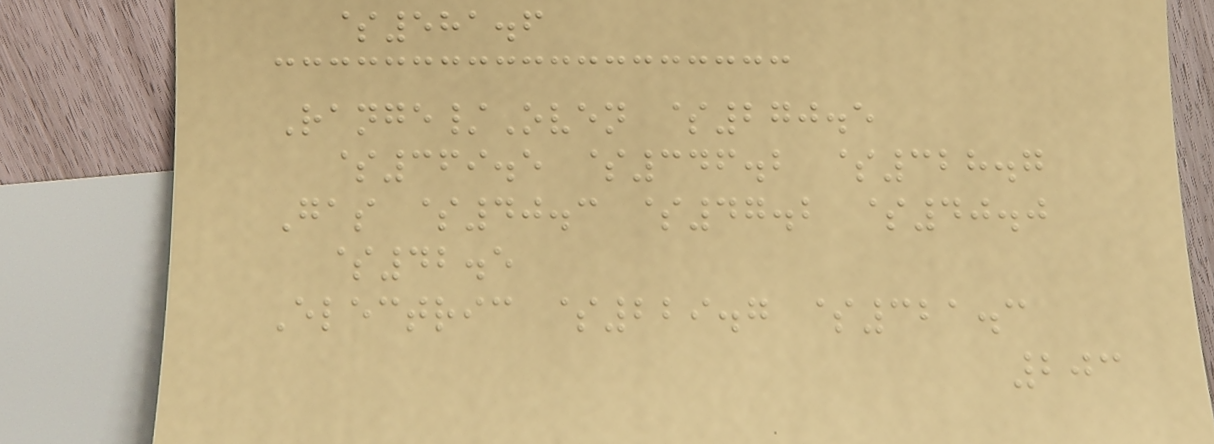$581.6
Range/Oven $270.5
$369.5 $346.2 $328.7
Gas $40.3 $47.2 $40.0
$42.5
Electric $229.7 $321.3
203
